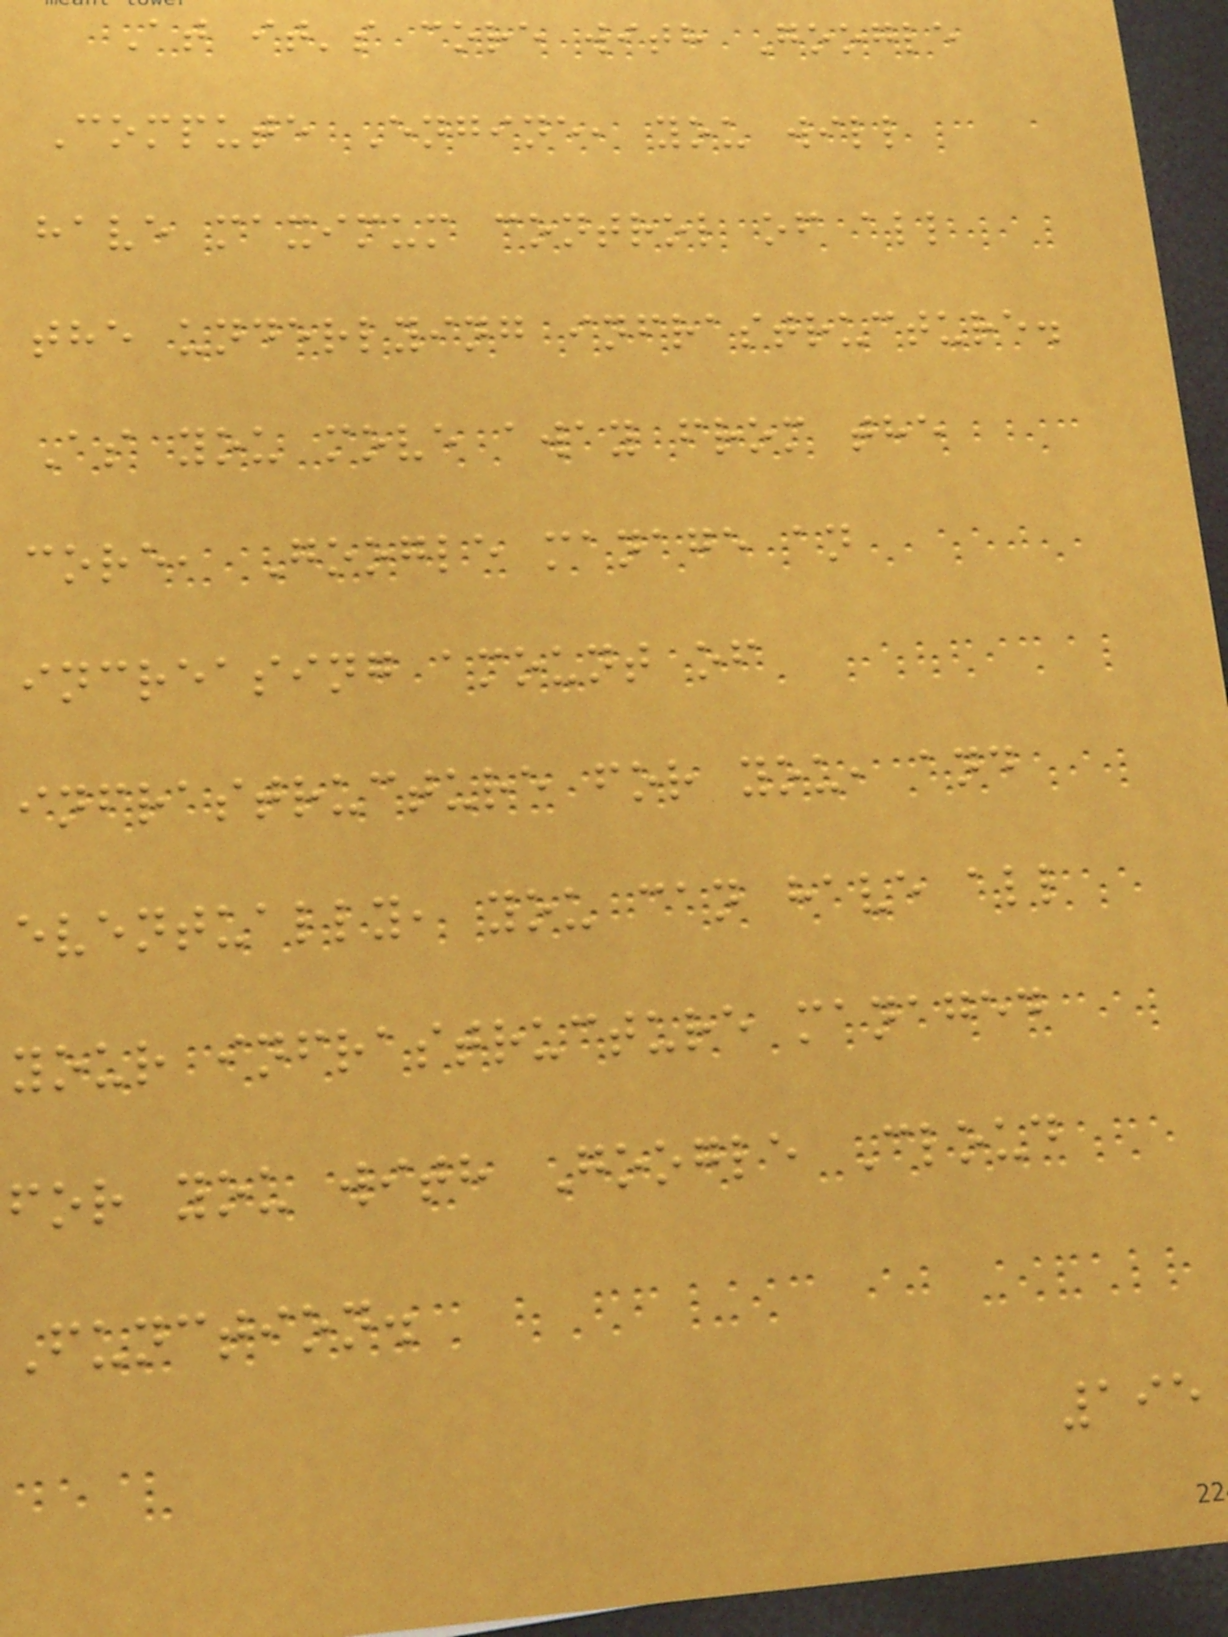At it's core with Google
Compute Engine, you will
have maximum control of all
the underlying infrastructure.
As you move away from the
core, Google manage an
increasing amount of
infrastructure for you, and
eventually, you can have all
your infrastructure managed
for you with Google Cloud
Function.
195
